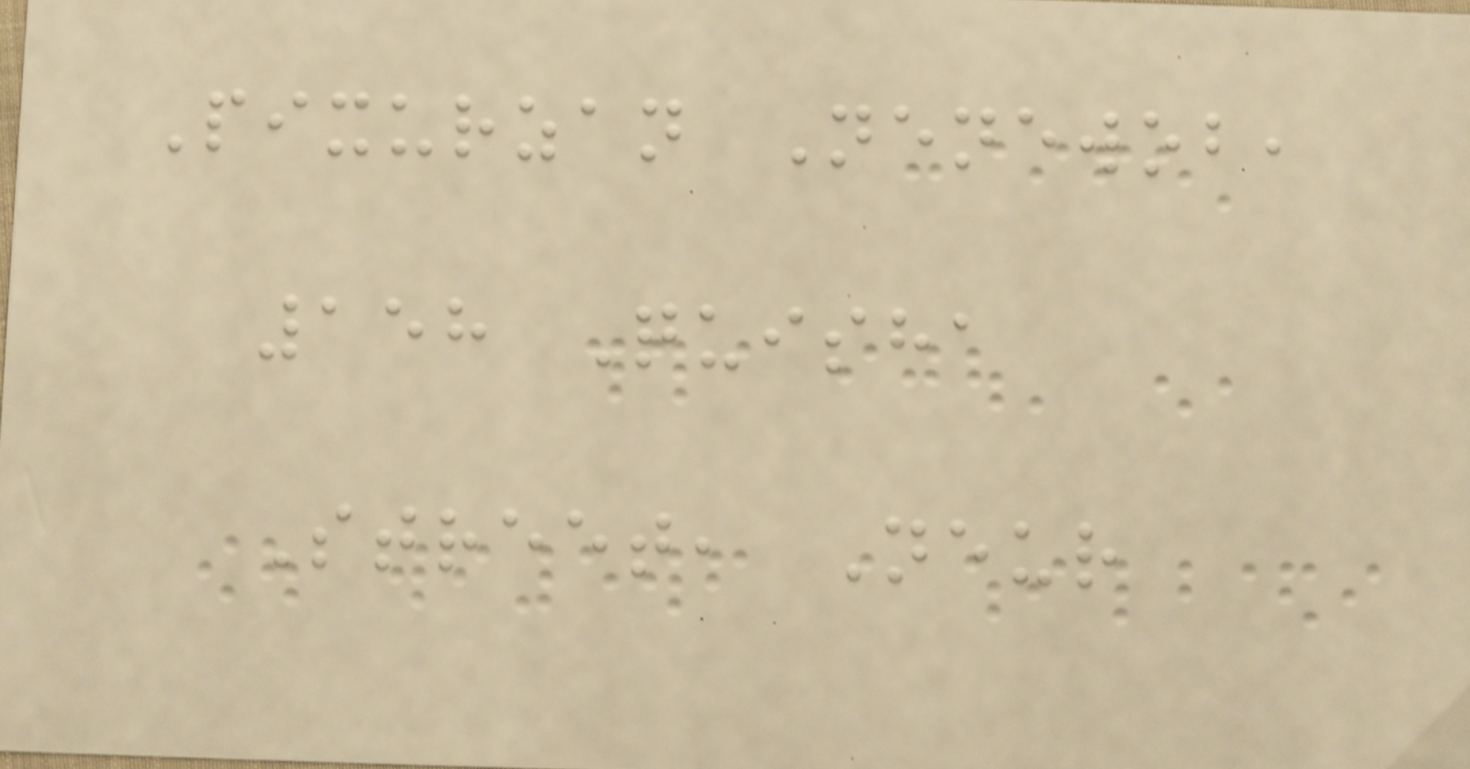Pixurzan Nenewob,
158 Quisha
Street, Neur
